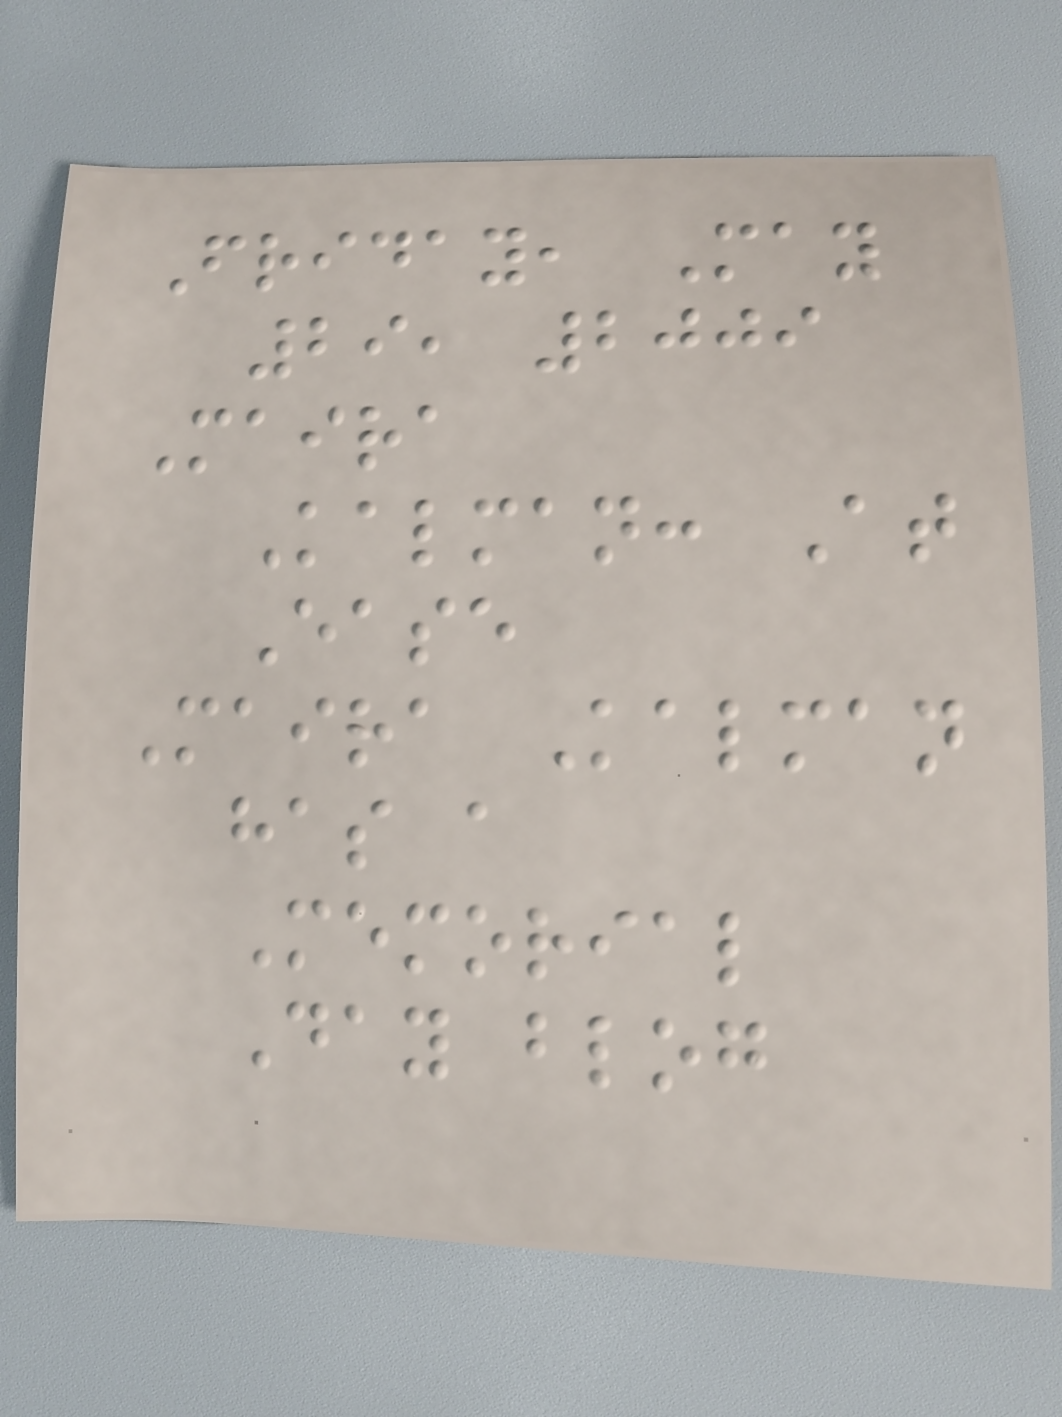Friday, May
29, 2009
Maira
Kalman: At
Ease
Maira Kalman
has a
Memorial
Day blog
